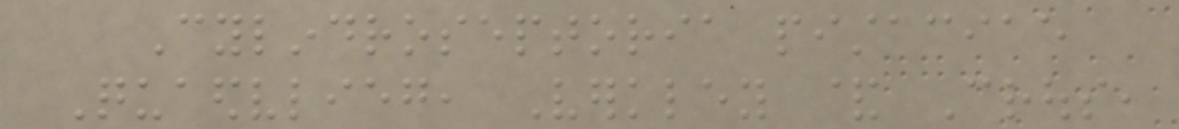Cylindroseptoria pistaciae
Quaedvlieg, Verkley & Crous,
